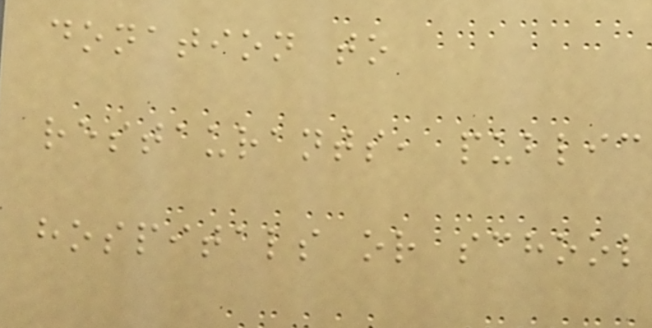donation to
restaurants, public
hospitals or school
